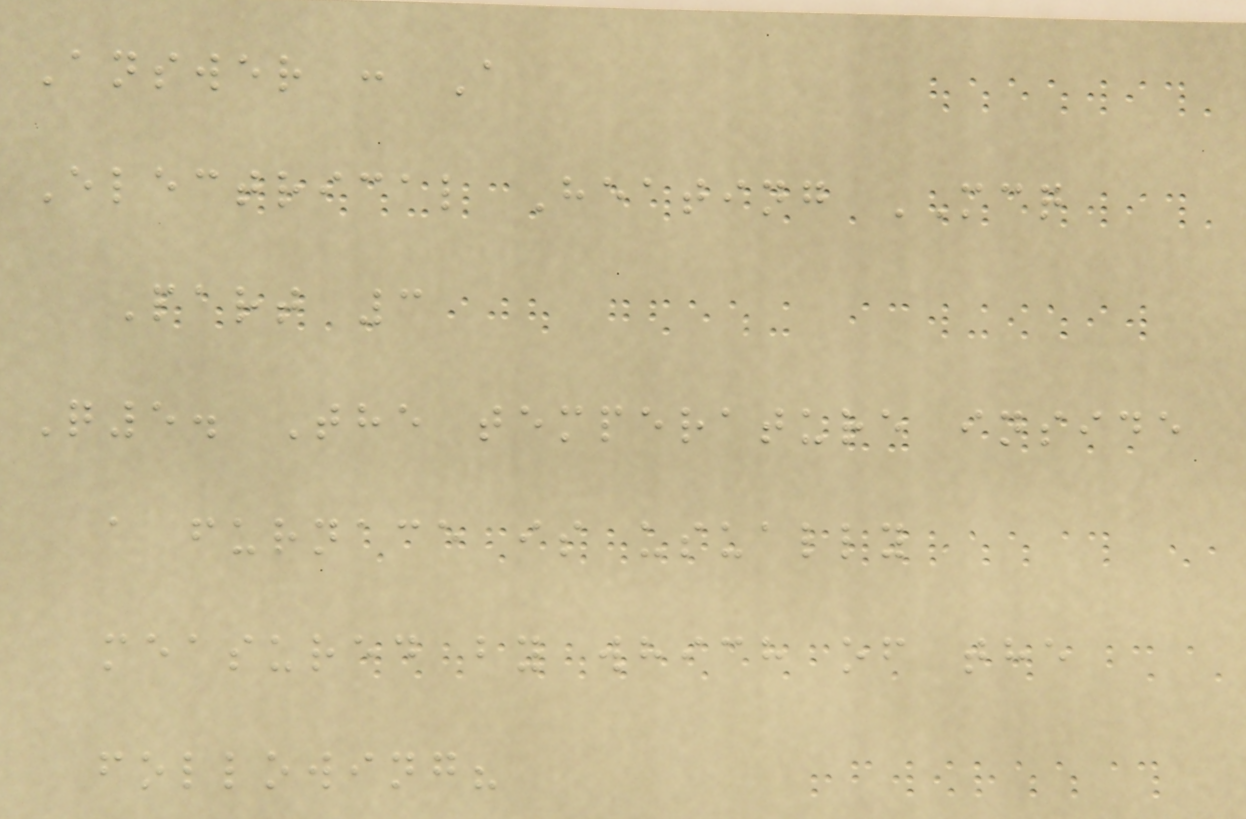Answer : A
Electrical Heating MCQ
Part 3
Q5. The temperature inside
a furnace is usually
measured by which of the
following?
